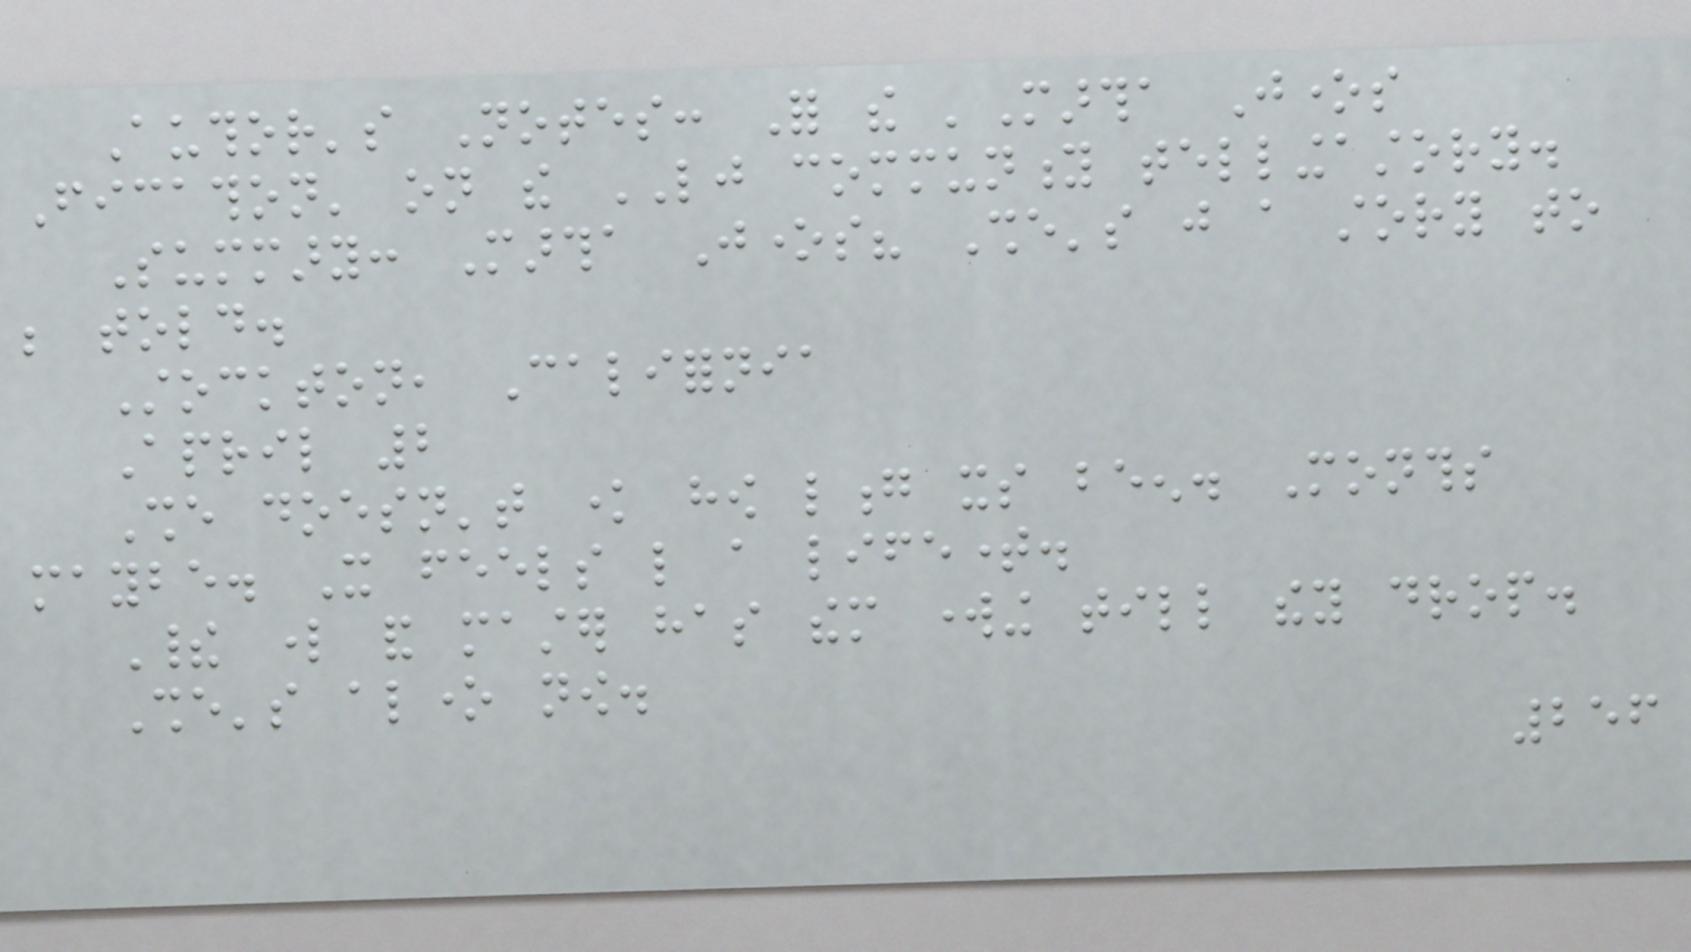Author's Notes: For the 'Martha Jones
Ficathon' on the LJ community tellingastory.
Summary: Martha Jones? She's just a story to
be told.
Stockton, California
April 2
She doesn't know how long its been. Months
maybe. It feels like a lifetime.
Their lord and master has them working till they drop.
She's alone now.
256
